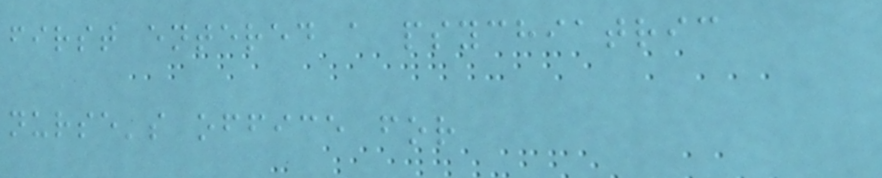first entered a psychiatric
nurse's office for
